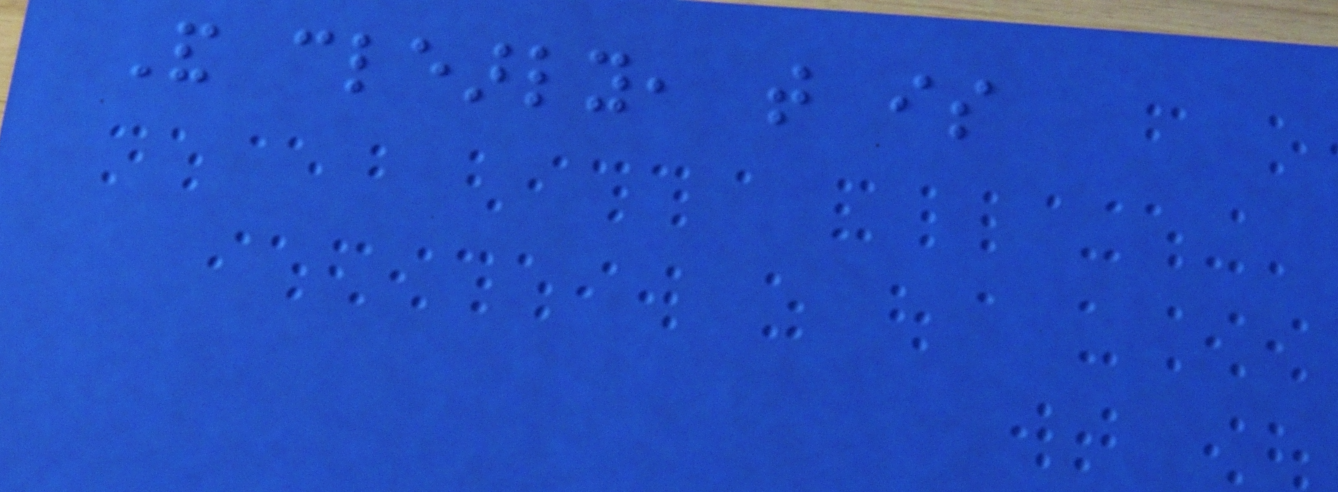And clearly, that is
